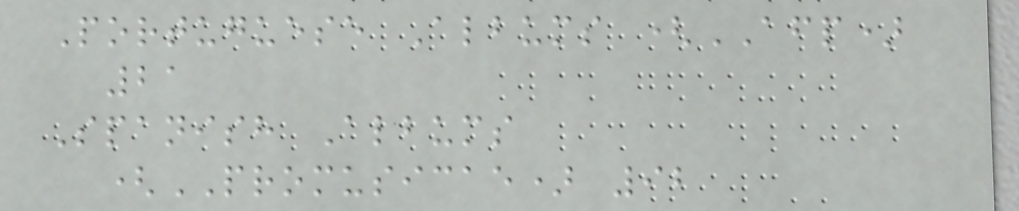Portuguese Albums (AFP)
21
Spanish Albums
(PROMUSICAE) 92
